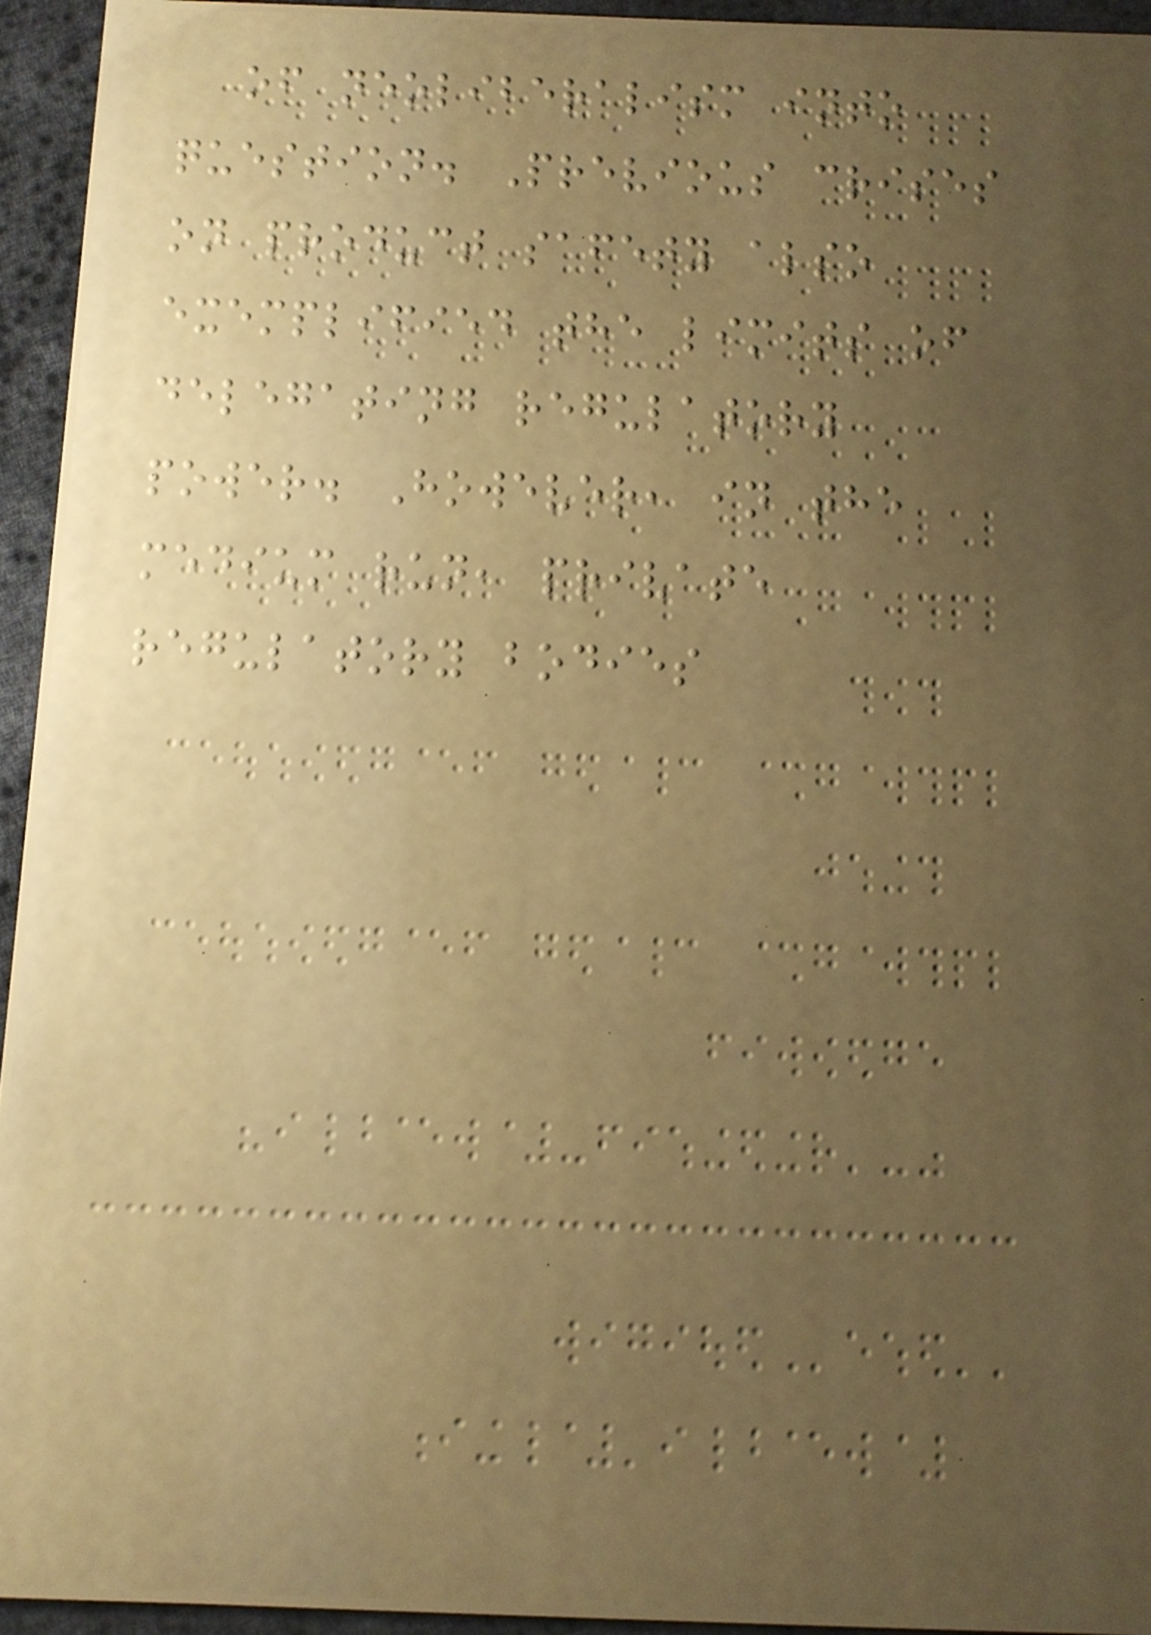of neoliberalism into
question. Previous crises
on product safety also
exemplified the limits of
delegating regulatory
power. However, in the
medium run, private
regulatory bodies
